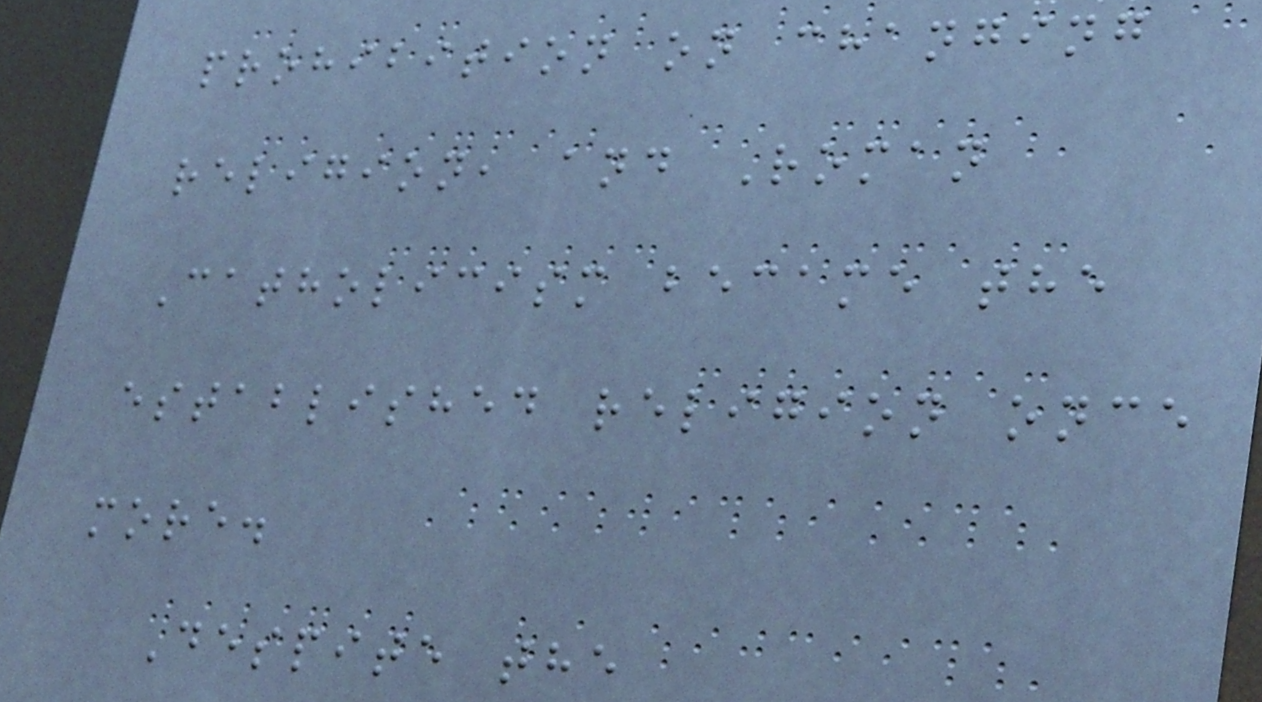prohibition on changing
religion, and Roman
Catholicism became the
established religion once
more.
Despite the
